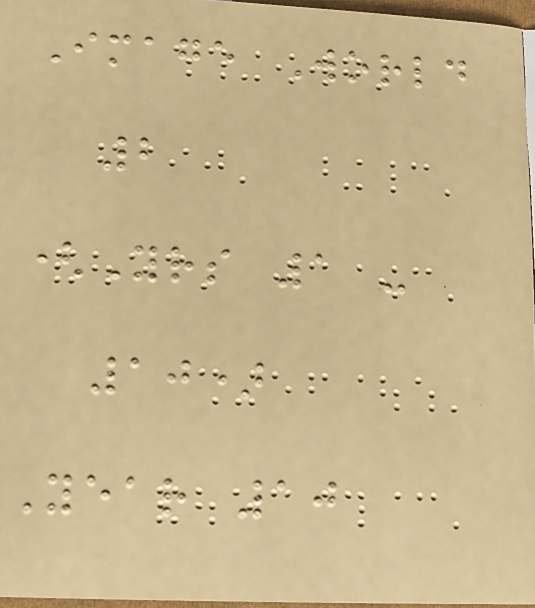Image World
2
(Yrs 1 -
10)
Year 10
